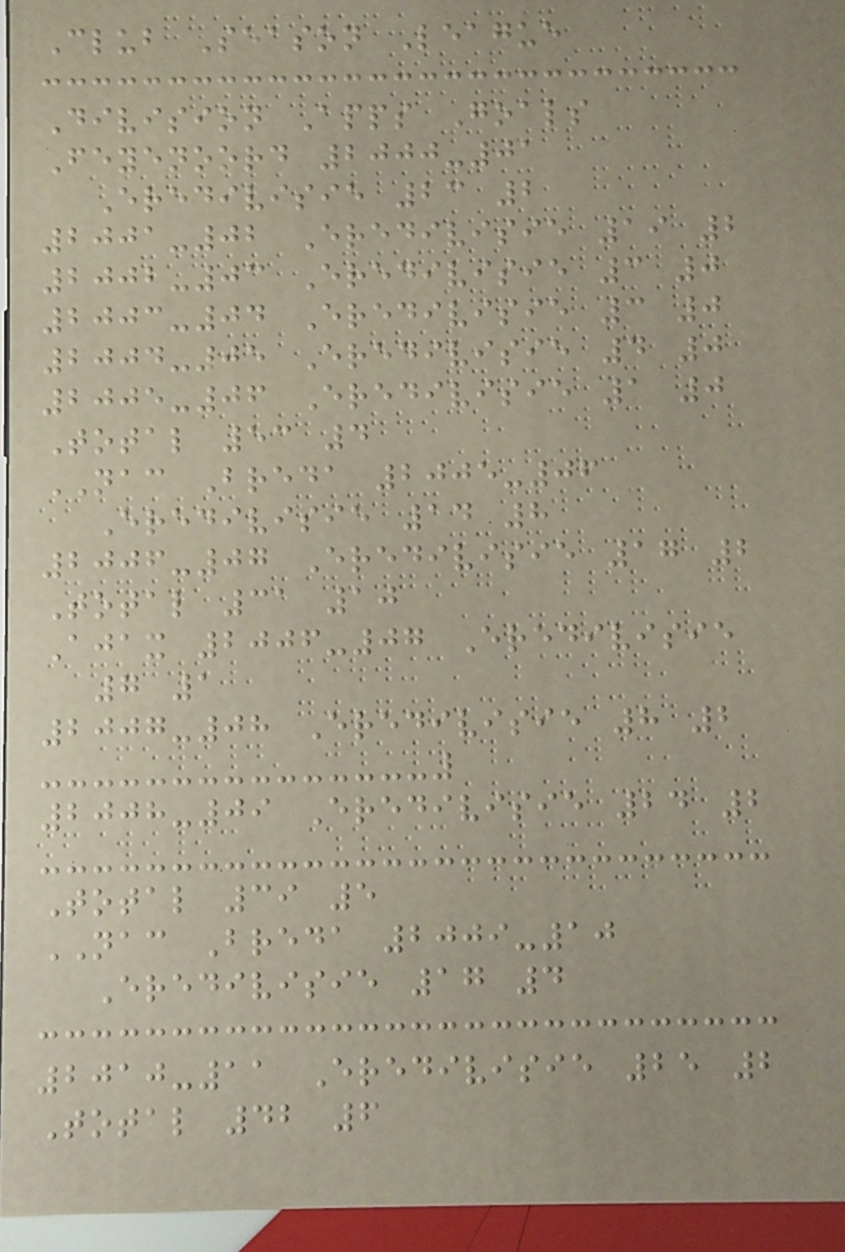Club Season League
Division Apps Goals
Feyenoord 2000-01
Eredivisie 23 2
2001-02 Eredivisie 19 2
2002-03 Eredivisie 3 0
2003-04 Eredivisie 3 0
2004-05 Eredivisie 4 0
2005-06 Eredivisie 1 0
Total 53 4
NAC Breda 2005-06
Eredivisie 14 8
2006-07 Eredivisie 17 2
Total 31 10
Ajax 2006-07 Eredivisie
7 1
2007-08 Eredivisie 8 2
2008-09 Eredivisie 24 2
Total 39 5
NAC Breda 2009-10
Eredivisie 17 4
2010-11 Eredivisie 25 2
Total 42 6
